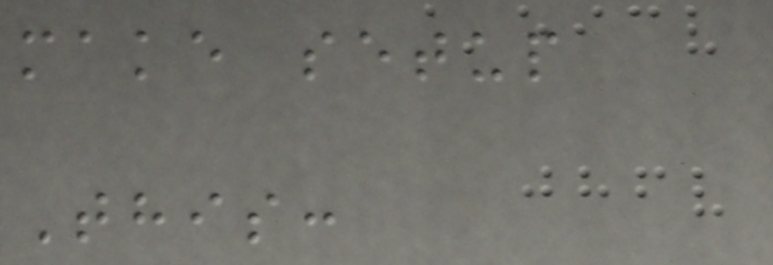make setup
This:
